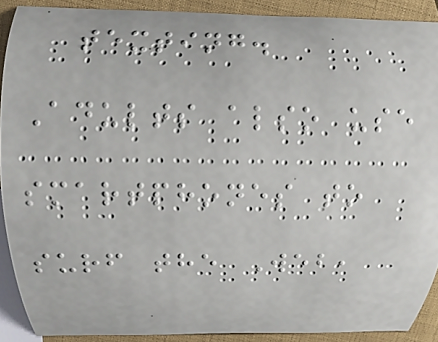texting.
Adults also use
smartphones to
surf the Web,
